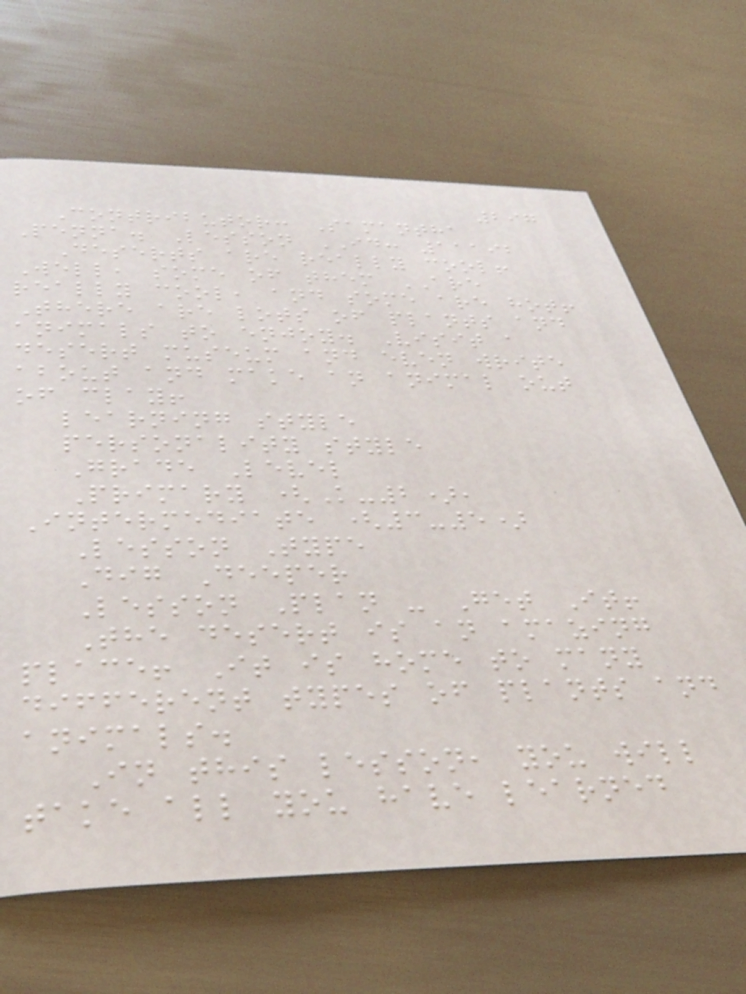297
Contributor: Samantha
Penna. Lesson ID: 11192
Deserts are really cool!
Well, some of them ARE
really cool, and some are hot!
There are lots of plants and
animals to enjoy. Visit a
desert museum and even write
about and make an animal out
of clay!
learning style
personality style
Grade Level
Primary (K-2),
Intermediate (3-5)
Lesson Type
Dig Deeper
Lesson Plan - Get It!
The desert is an amazing
place! It is home to many
different types of plants and
animals.
In this lesson, you will
take all you have learned
